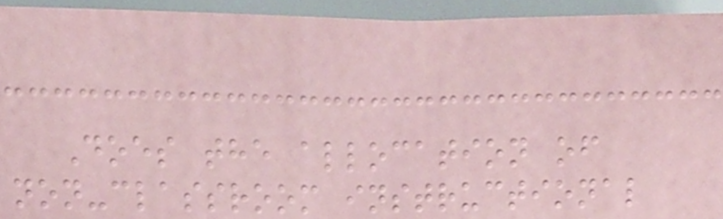Does the allocation of
non-classroom instructional
